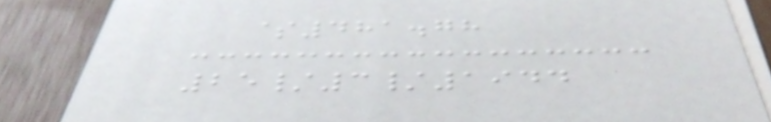$481.78
25/3/1944
